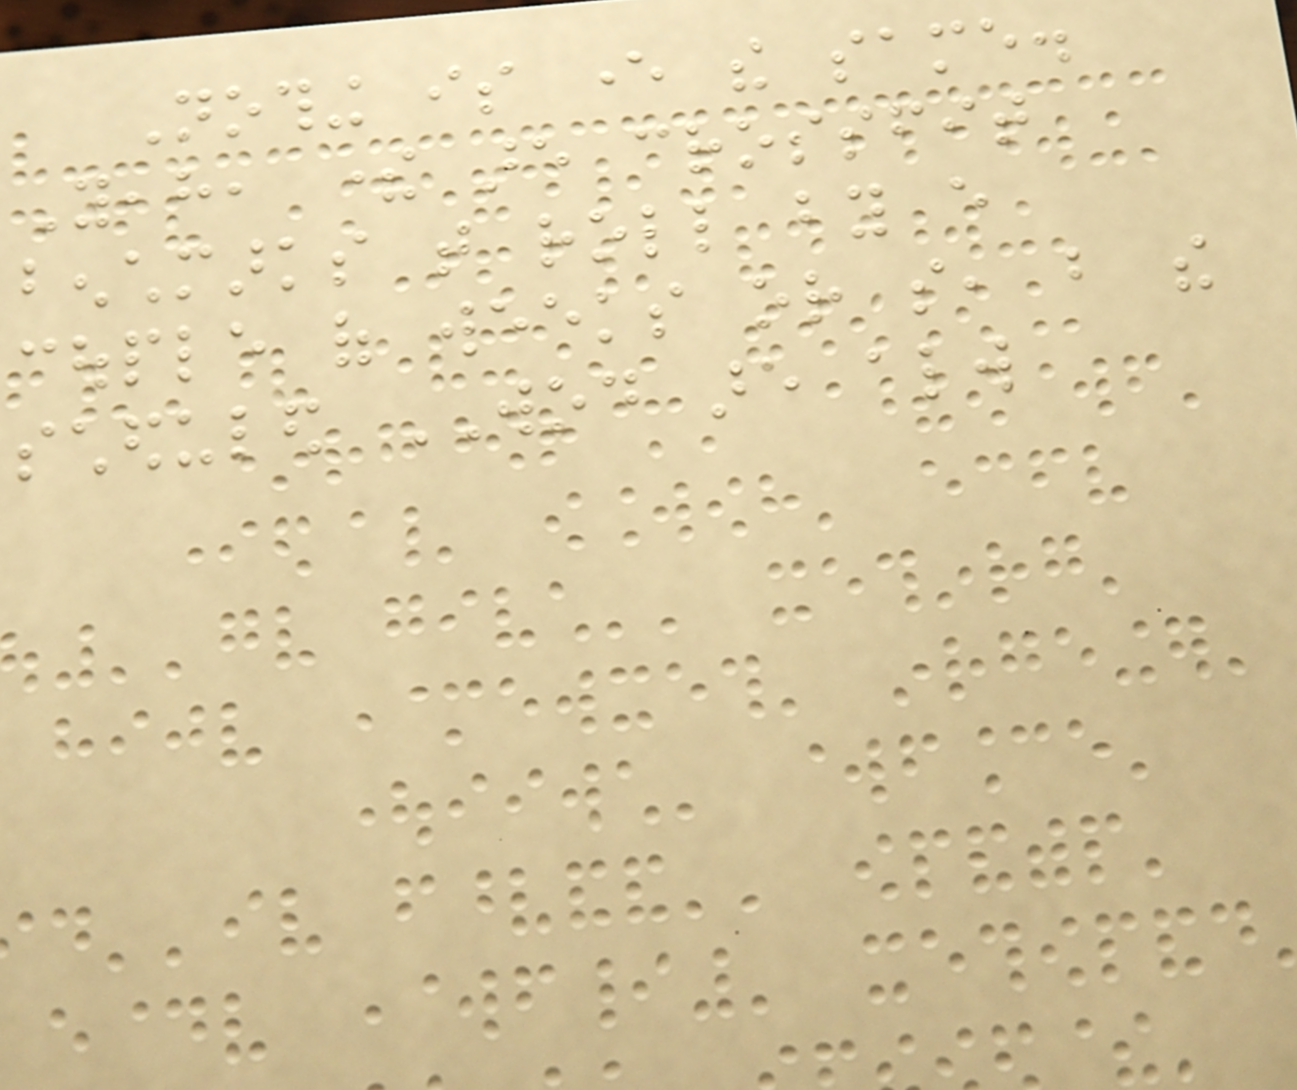Nothing is ever the same.
Yeah, there are crossfit
benchmarks that roll by every
couple of weeks or so, but the
scheduled WOD are always
